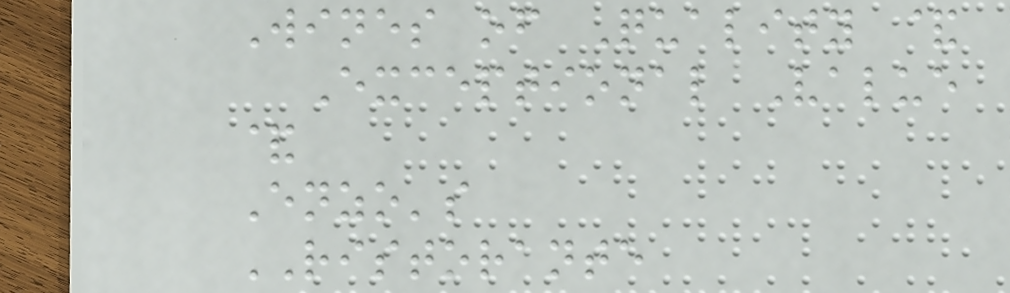Wines of Quality &
Exceptional Value
&
Enzo's
RISTORANTE
